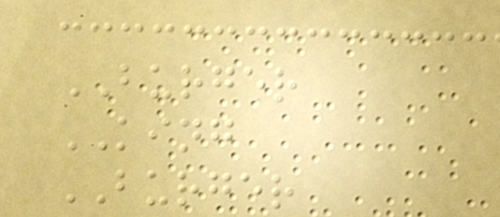BURGER
KING
BURGER
